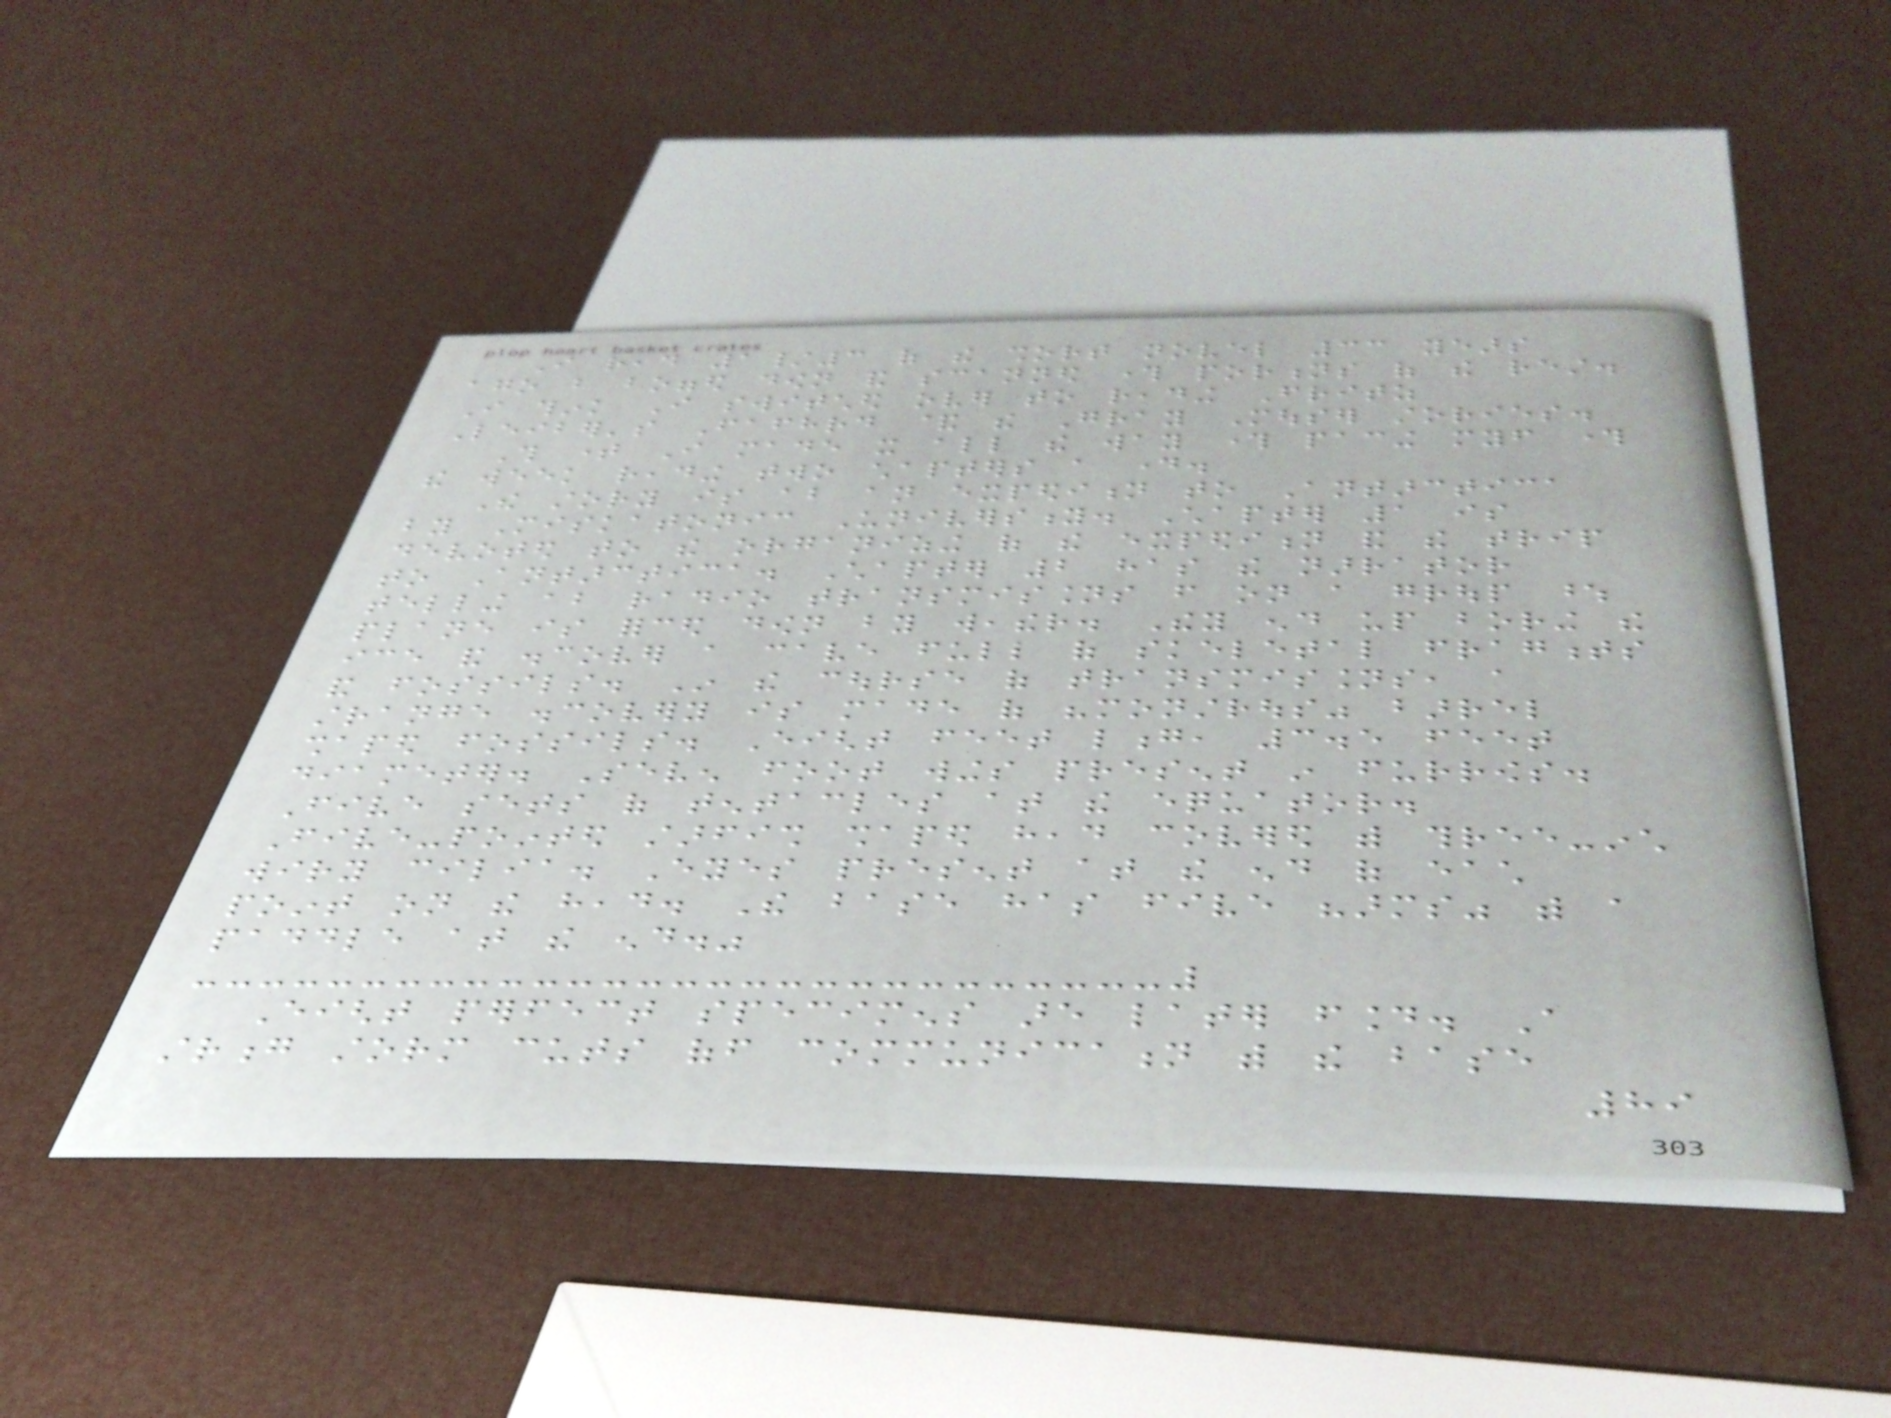I read 1/3 of the short novel 33 years
ago but bogged down and scanned through portions of the rest.
I think I switched over to reading Fritz
Leiber's Fafhrd & the Gray Mouser stories.
This time I made it all the way through pacing myself through
the week reading two chapters a day.
The story is about an expedition to Antarctica
by Miskatonic University. Chapter 1 is
devoted to the organizing of the expedition and the trip
to Antarctica. Chapter 2 has the narrator
telling about radio transmissions from on a group whose
plane is forced down by weather. They end up boring the
ice and discover a cave full of skeletal fragments
and fossils. In the course of transmissions, a
strange discovery is made of "monstrous" barrel
shaped fossils. Eight feet long, 3.5 feet
diameter. Seven foot wings present in furrows.
Five sets of tentacles at the equator.
Five-pointed starfish shaped head covered with three-inch
wiry cilia. Eyes present at the end of each
point on the head. The base has five "arms" with a
paddle at the end."
Eight perfect specimens are later found. A
strong storm cuts off communication with the base
89
